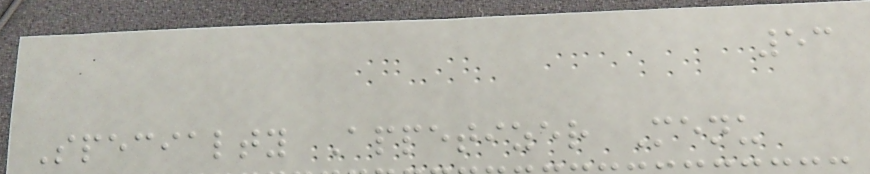53
Specialty Appetizer Menu
